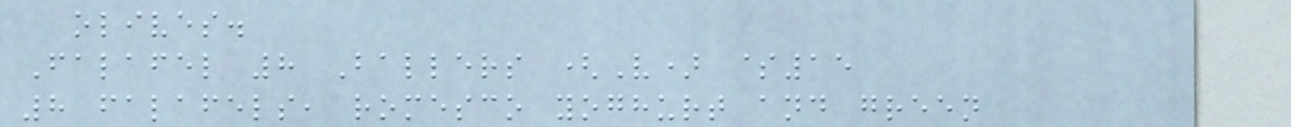olives.
Falafel 8 Ballers (V) $15
8 falafels, romesco yoghurt and green
